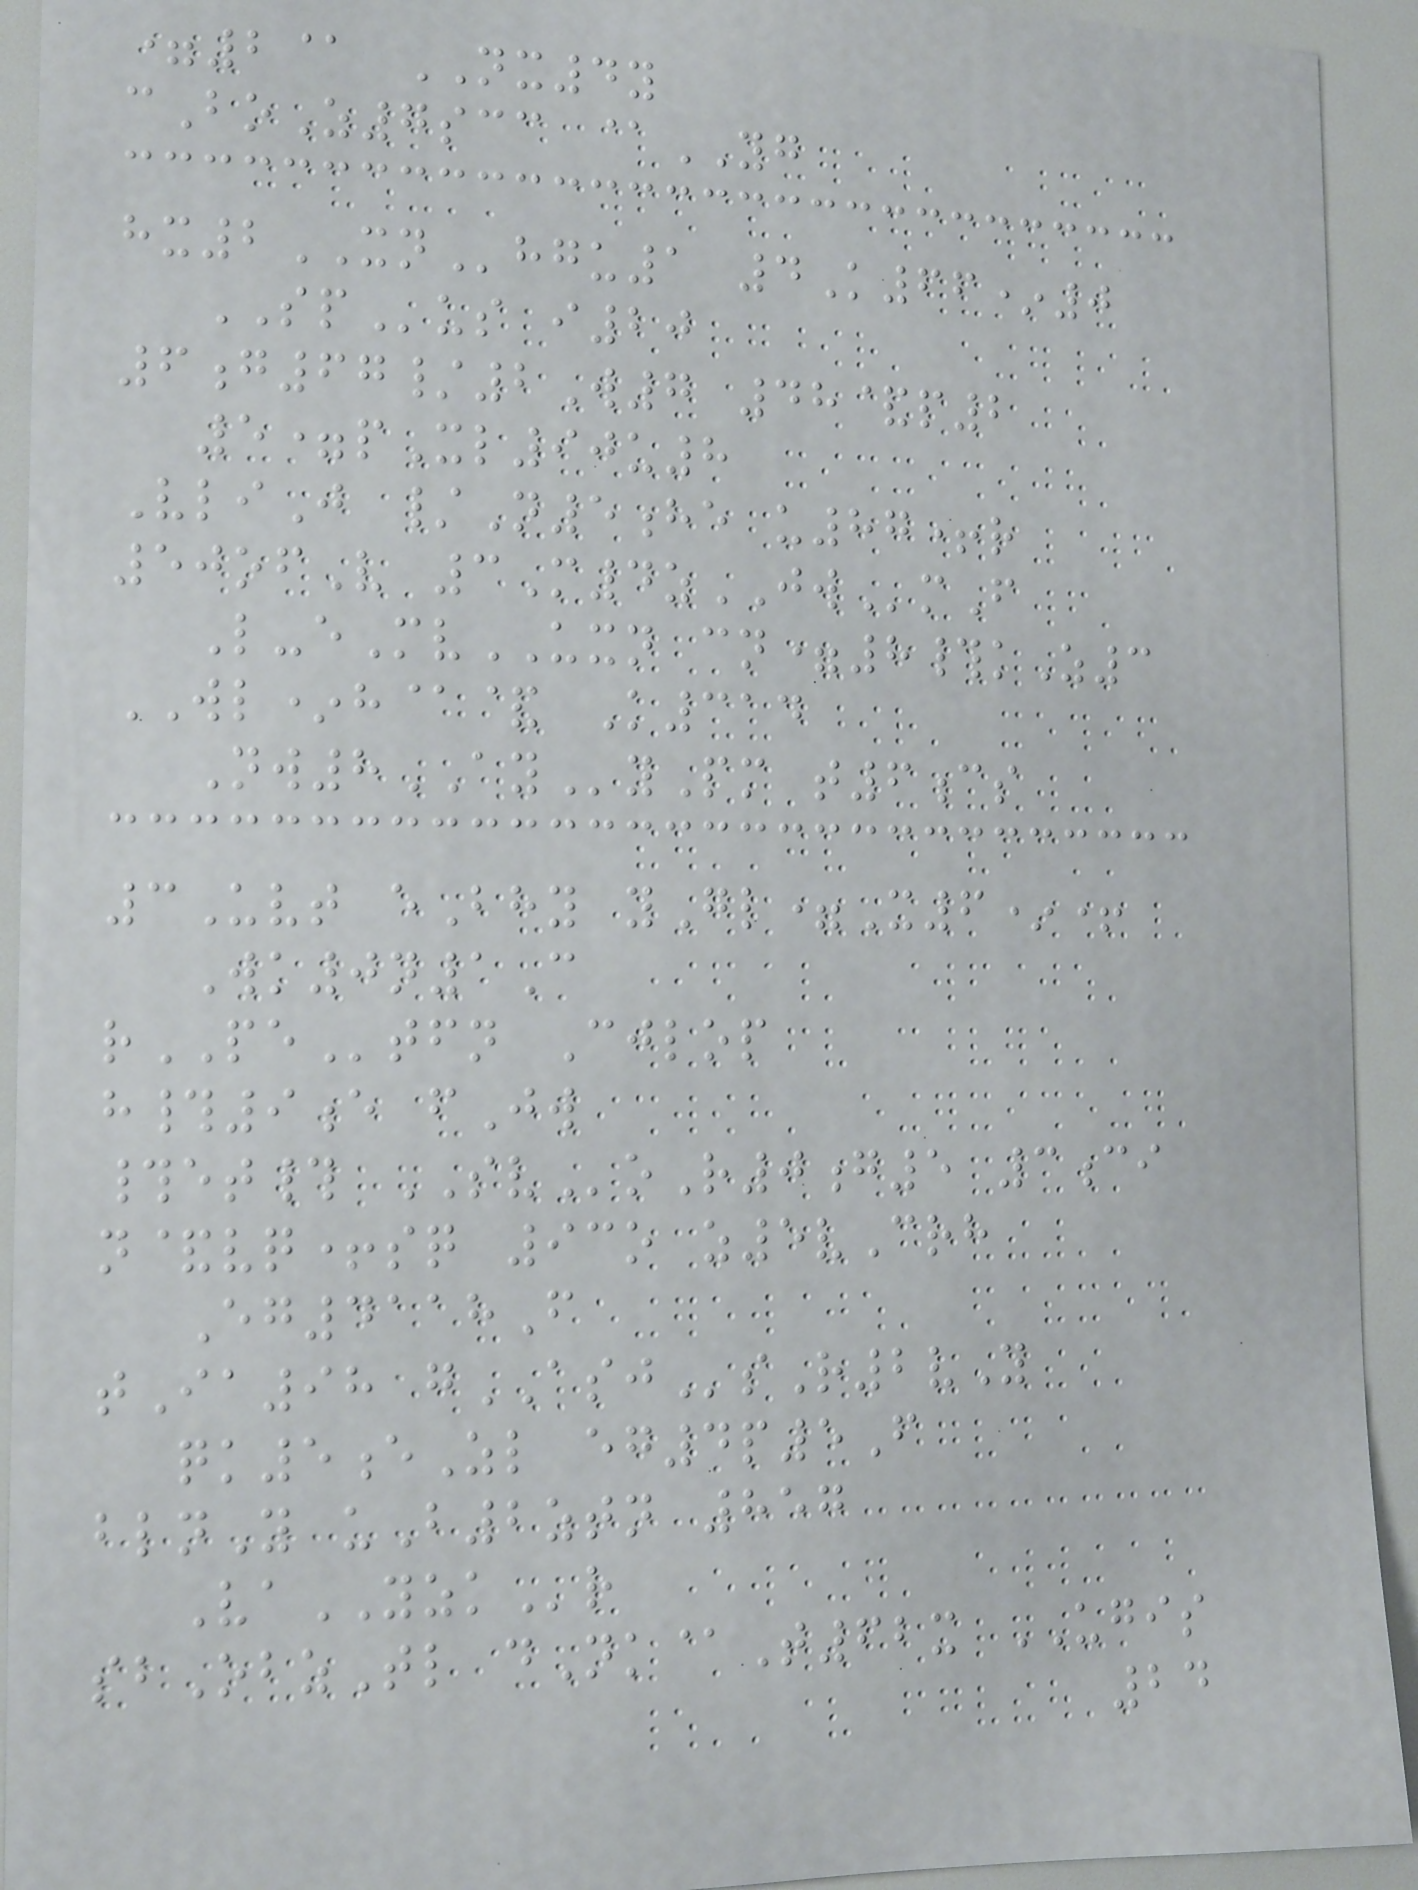=2@ NX4y
cBoZ7scc @YG
hx2XNhgu1 4K66*0
SPus i20
6g67/2W7 48&p2
5=pXl90u8
VliJ /N5he u87+r
50ofV 3M4zJWmF
L-eMvUXN cn=8#kZ3
WL*h@& K314
Nw8AYyPm t6cs
3Uvt eBhy yGl=X6*+
Wk0n1C
rPEtfn Cjlop
h#9e fJw
#et# SVoR0g5 3ci
n&vq+sq 93o z5vCrh
Eg4118F
tIa98 gASJsR2vY
qk5eZl eg4p5F
blnY uB2ztn 857
VaYZKr
sbObzTl dNk@T62x UGIS
24
